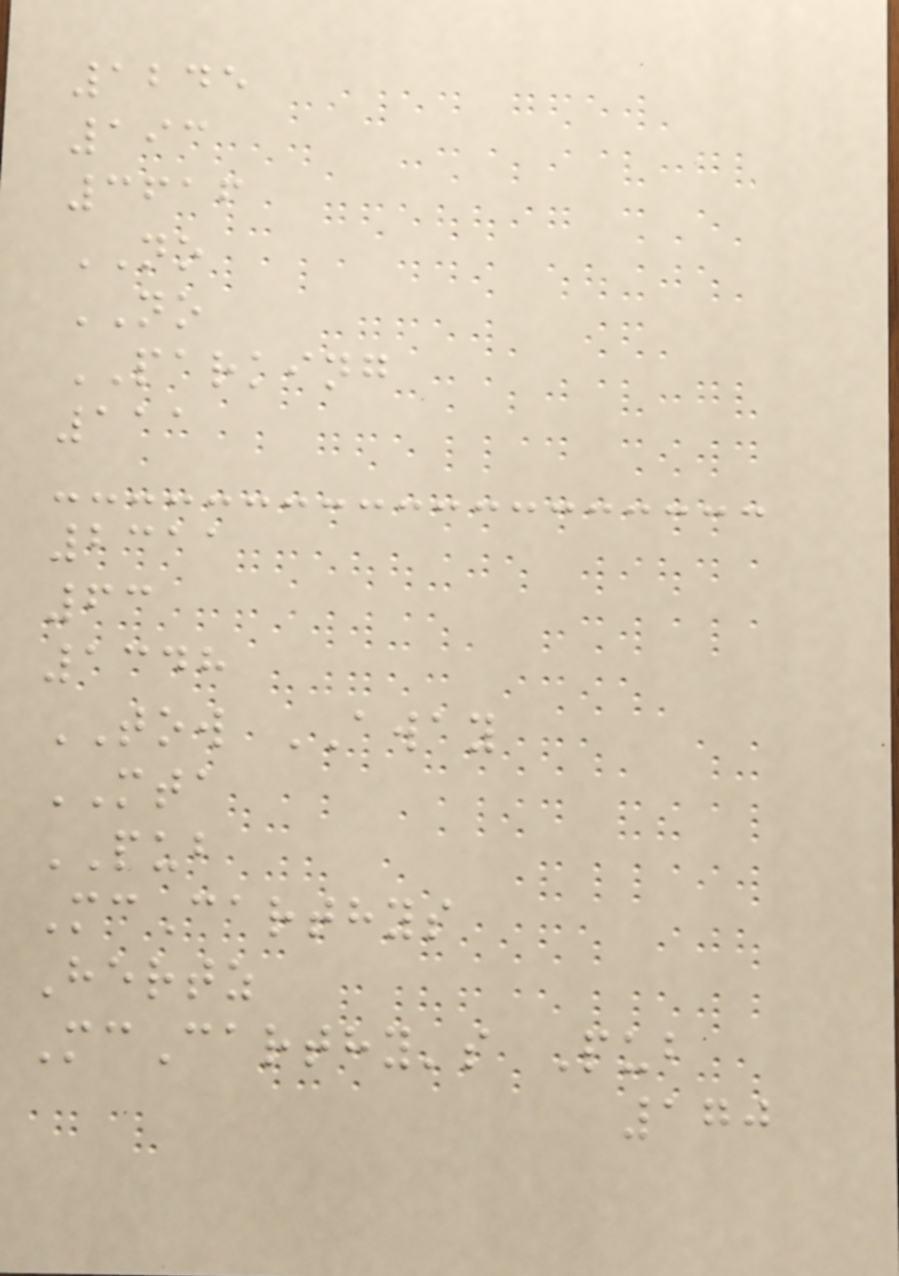1245
193
3616
NO
NO
PARKING
111
2311
63
1348
TOW AWAY
MTA
PUB
McCarthys
Hertz
McCarthy's Pub
170
